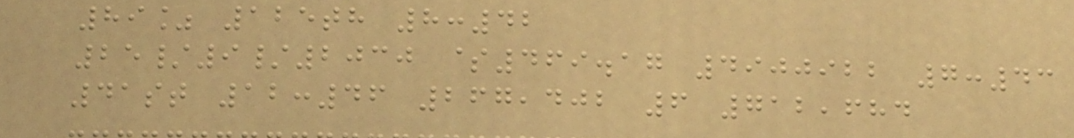89% 125th 8:42
25/9/2030 $469.17 4900922 7:43
41st 12:46 267,402 6 712,684
